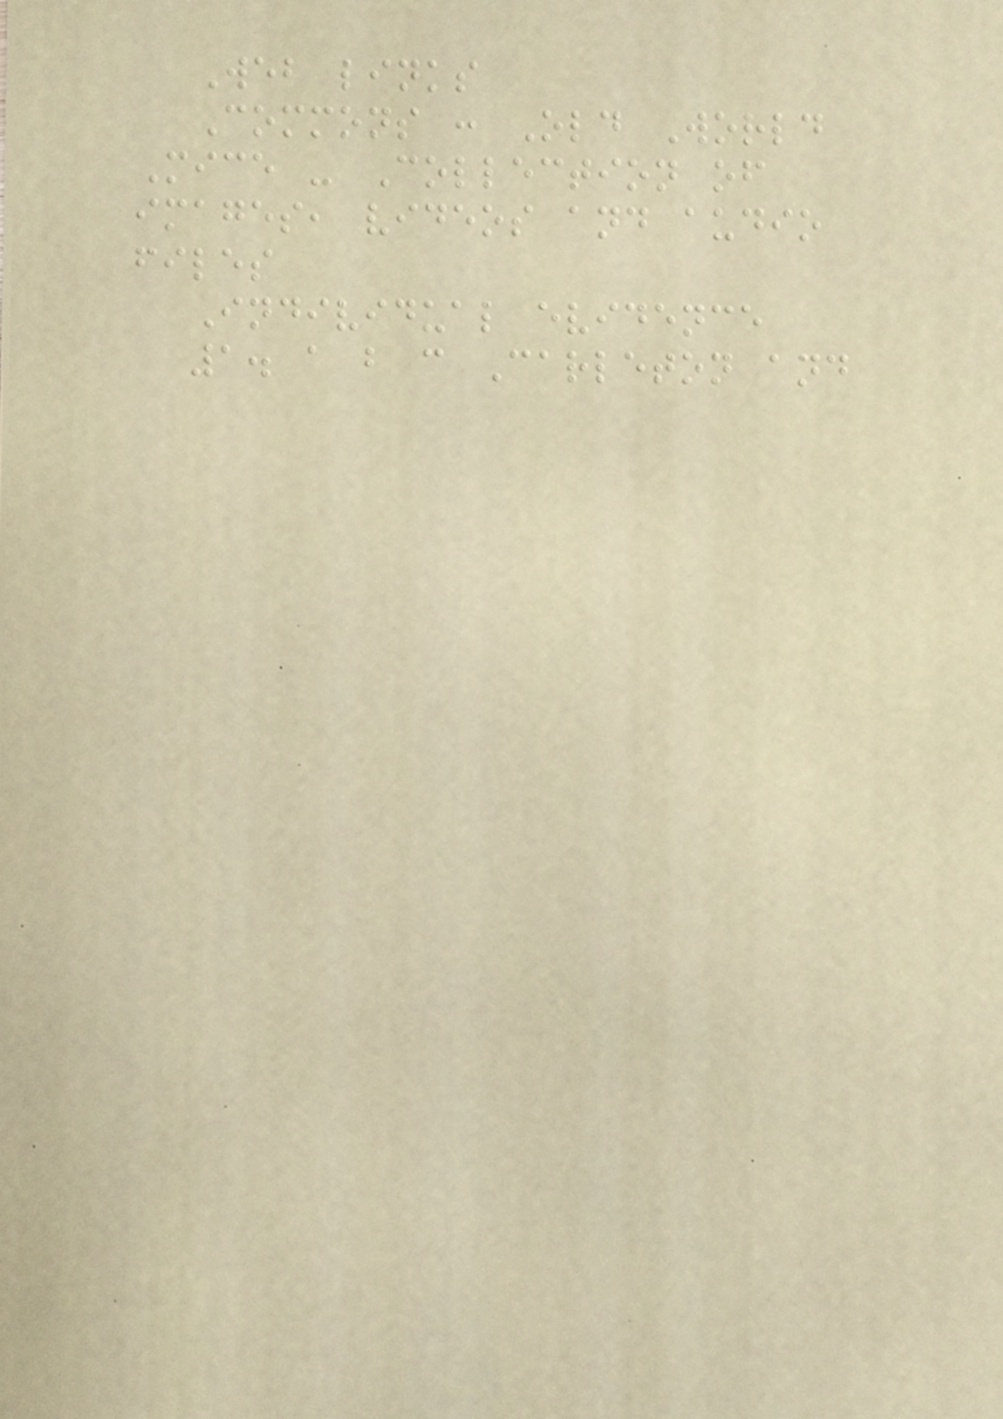Web links
Commons : Old World
Mice - Collection of
images, videos and audio
files
Individual evidence
1. a b c Carleton and
